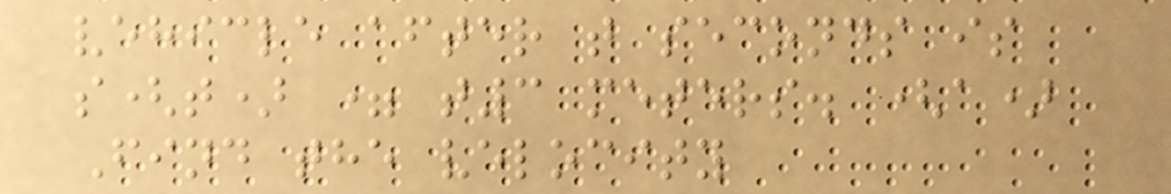vehicle after t seconds is
s(t) = t3 meters. (a)
Find the velocity
